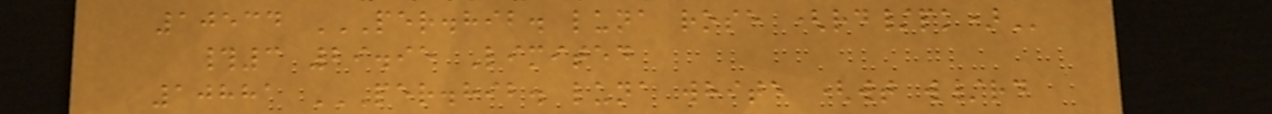10534 PER.HIB. LUNA ROSE (RD/PK)
#3 29.95 Limited
10881 PER.HIB. LUNA WHITE (WT W/RD
